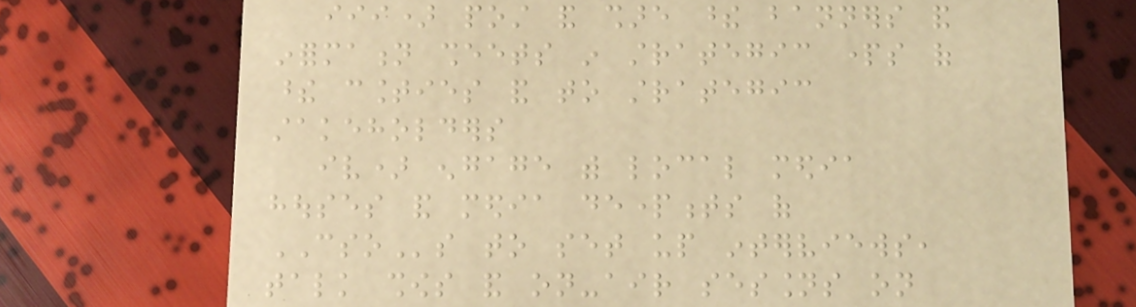iii) post and share these banners and
information sheets in strategic parts of
these counties and to strategic
stakeholders
iv) engage with local media
houses and media departments of
CSOs to set up interviews,
talk shows and on-air sessions on
